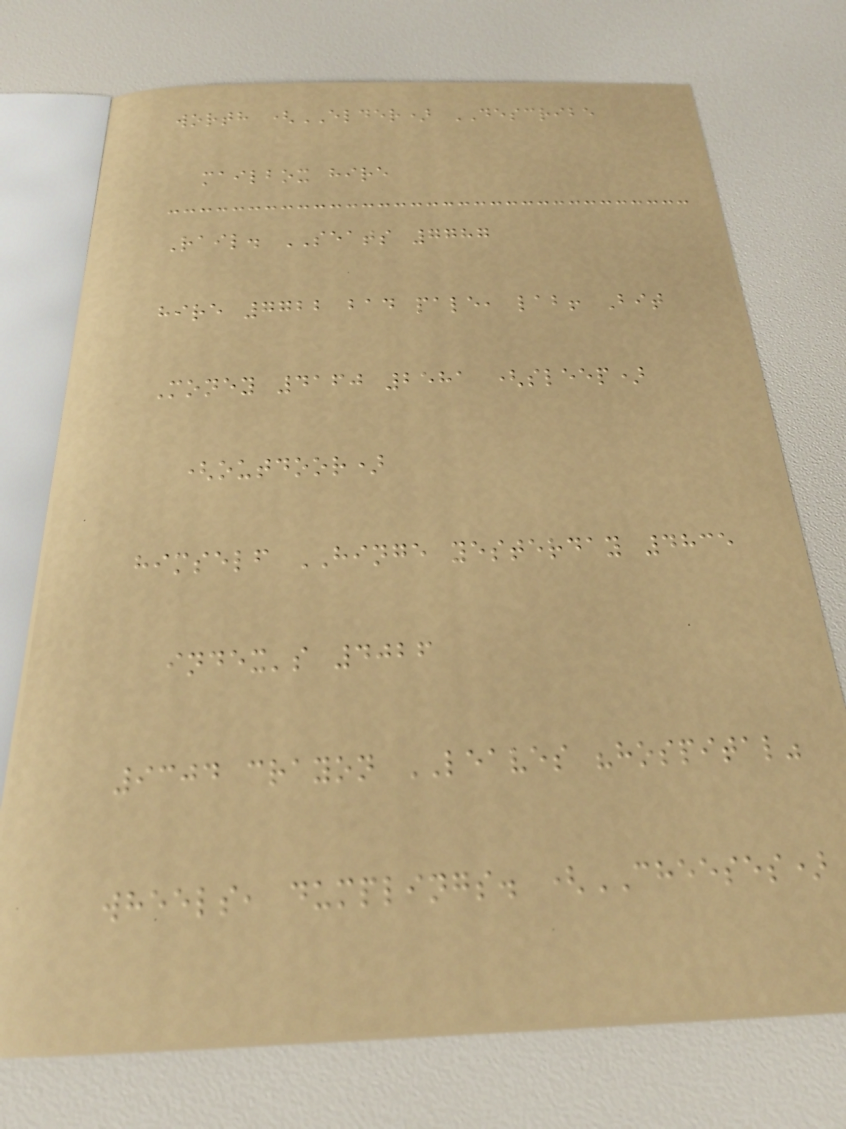worth (ELDER) DESCRIBE
mailbox hire
Rail. SEATS 7787
hire 7722 bad pale, lab! Bit
Money 4160 2581 (sleep)
(outdoor)
himself HINGE yesterday 4835
index's 4026
9304 crayon LEAVES "hospital"
wheels, dumplings. (CHEESES)
